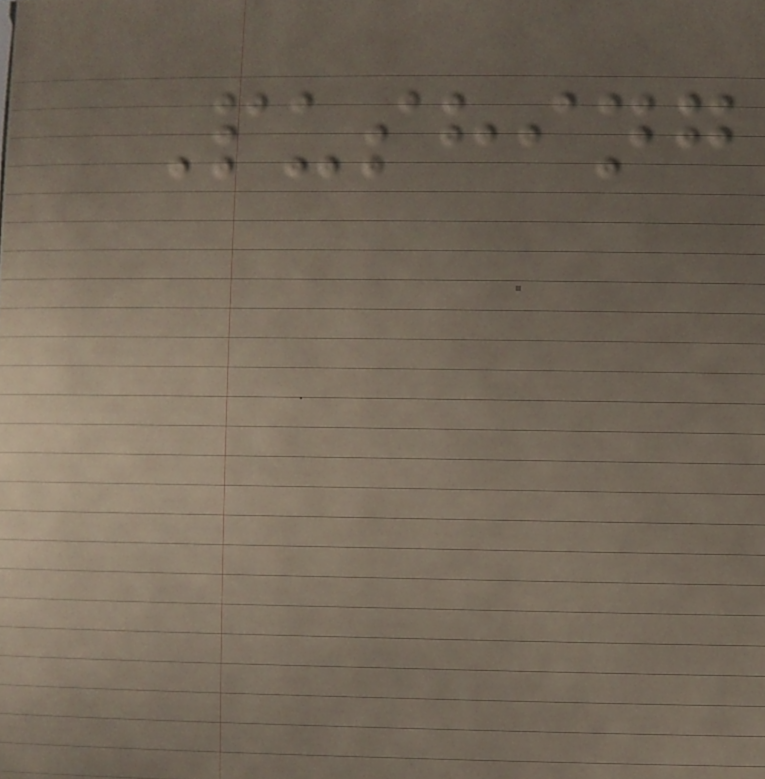Pushing
